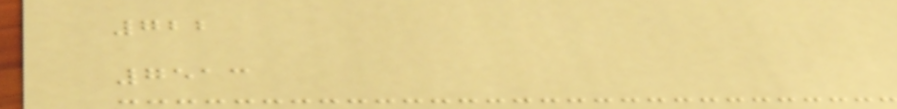722
7513
